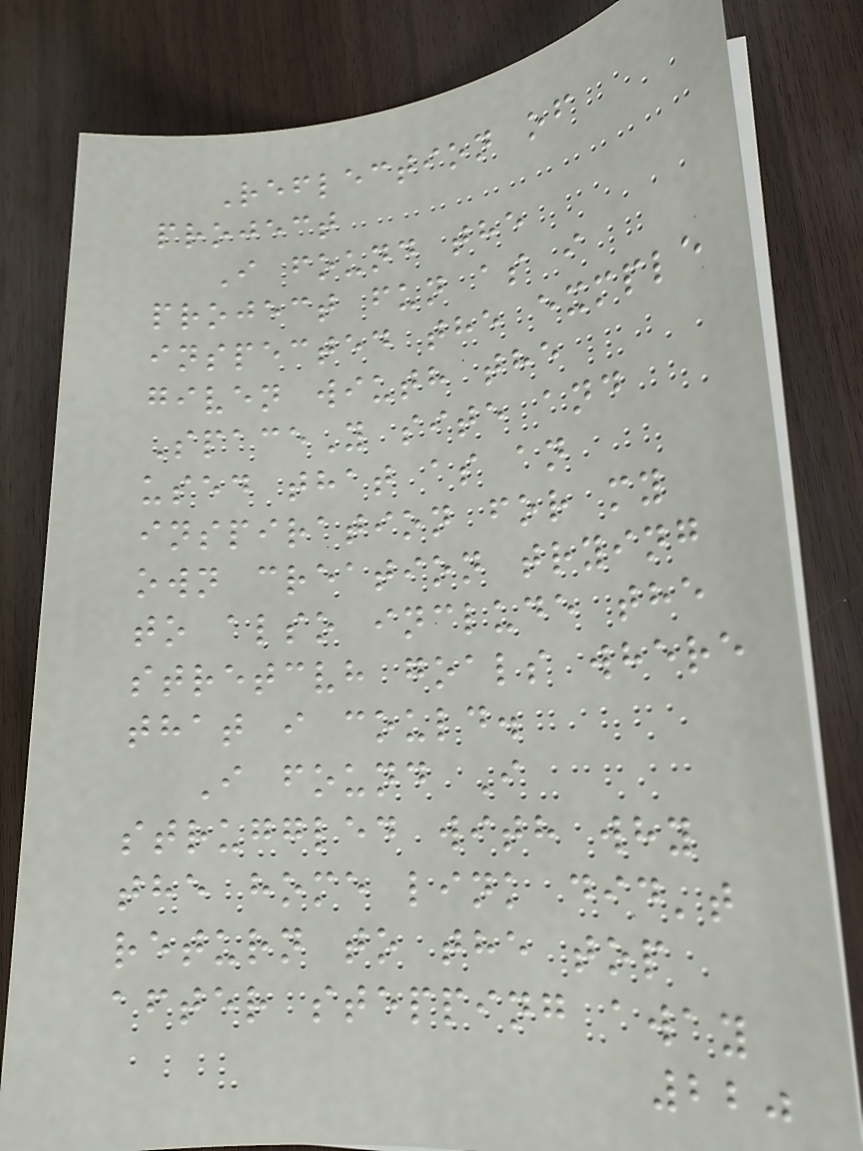Reflection of
project
I found the
project fun as i
inspected the exmple
given wiuth the
SpaceY site and
used that as an
inspiration for my
own creation trying
to also include the
stretcvh goals where
that i could.
I found I
struggled with why
the home link did't
return to the top
after stepping away
220
